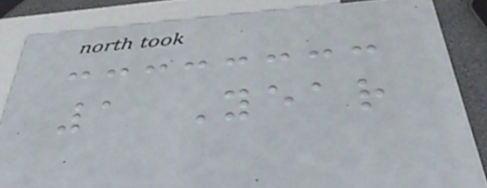1 Year
